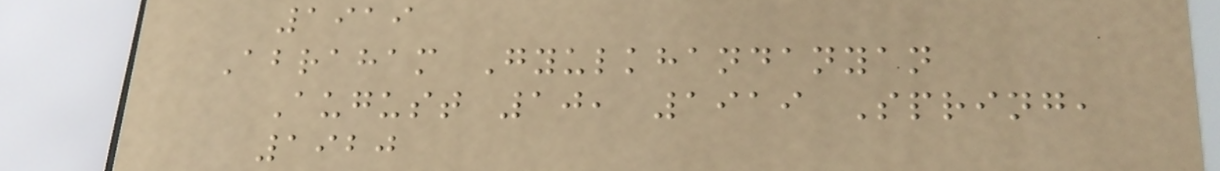1919
Abraham Gyulkhandanyan
August 10, 1919 Spring,
1920
